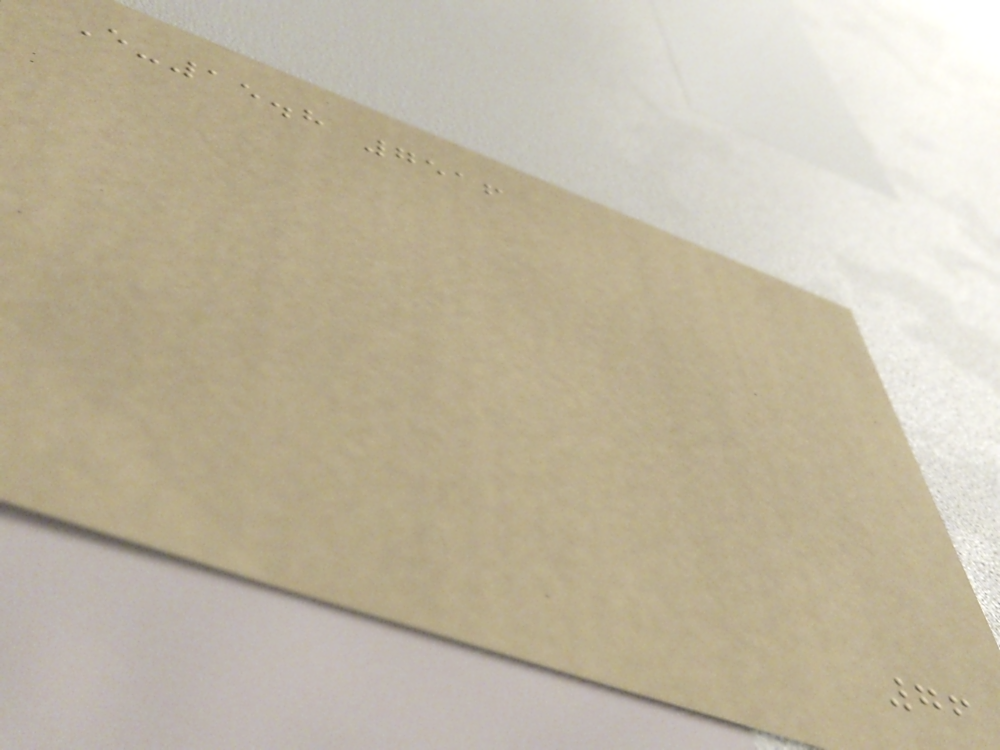E-15.8 7516
76
